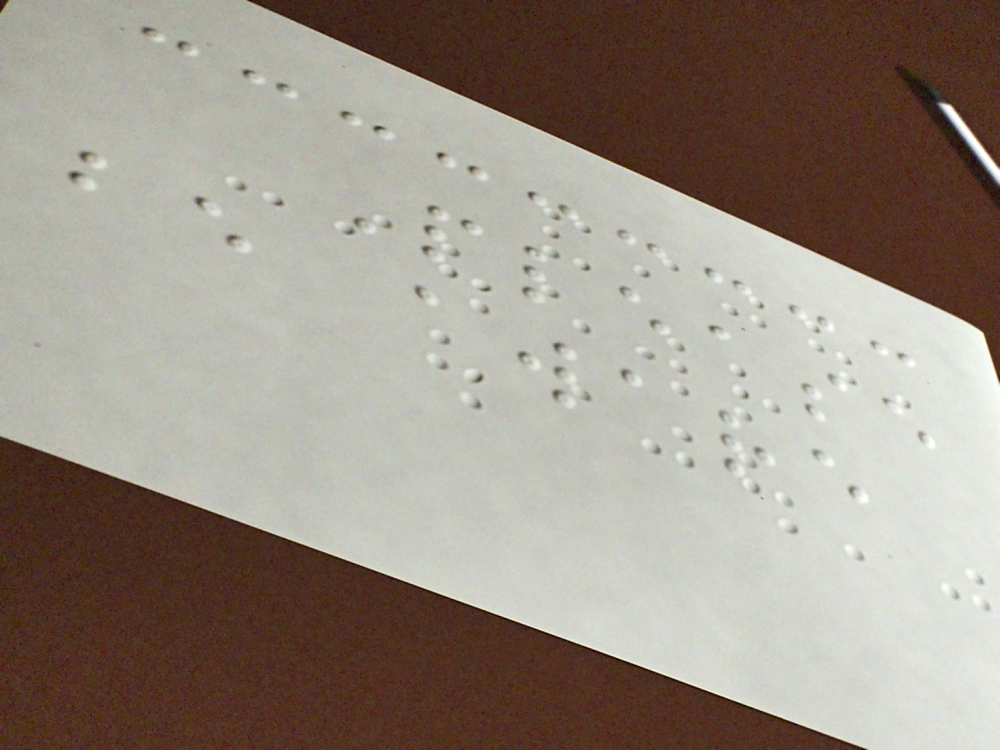Please
be aware
